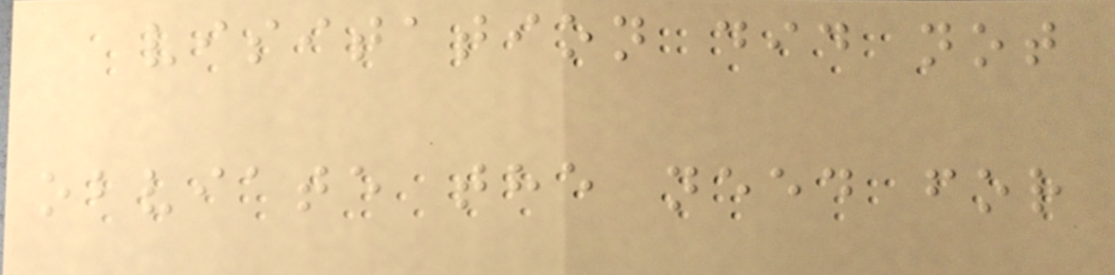visitation did not
obviate the need for
